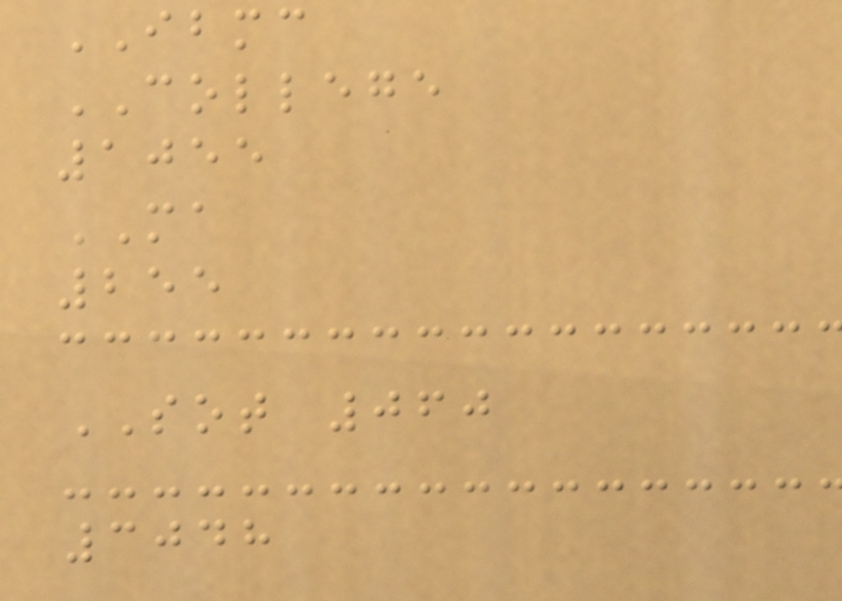IBMC
COLLEGE
1055
MA
255
SOT 060
3048
